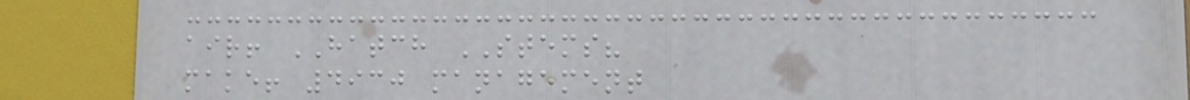air! HATCH STEMS?
make! 4930 management
